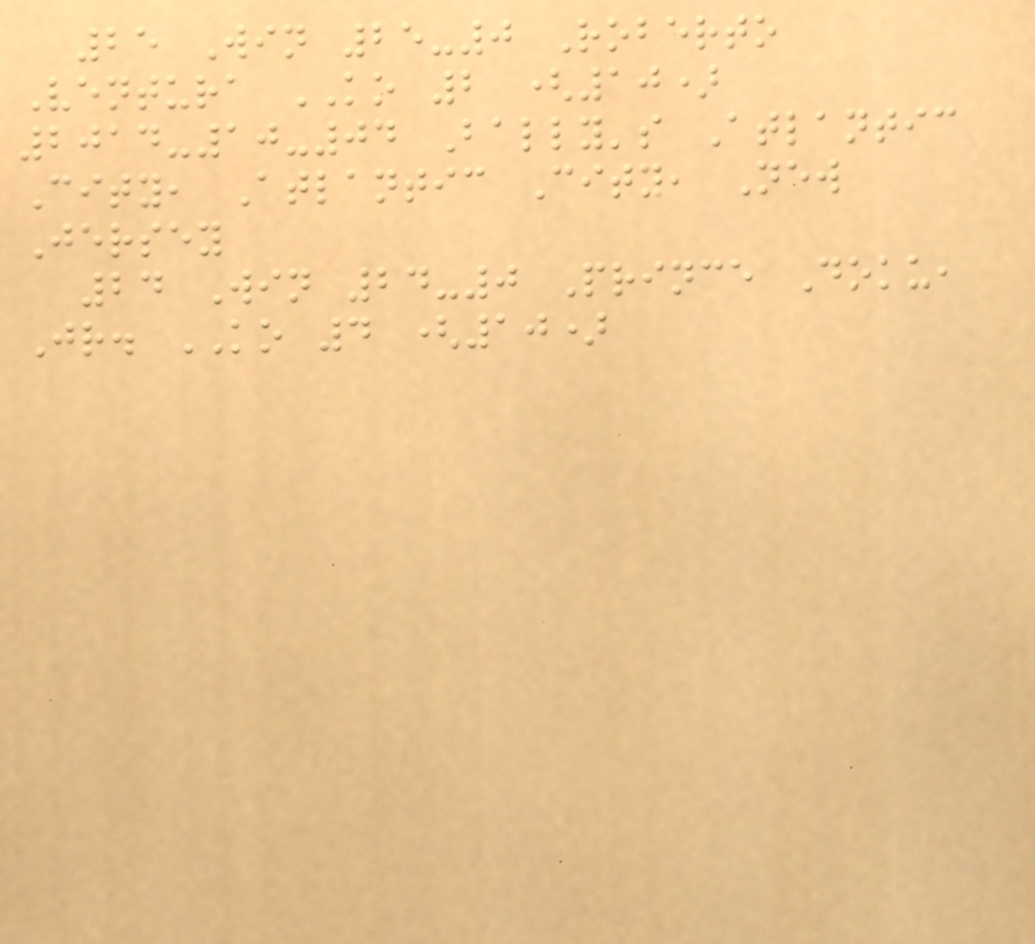25 Win 25-0 Roberto
Ventura KO 2 (10)
2014-10-04 Bally's Atlantic
City, Atlantic City, New
Jersey
24 Win 24-0 Prince Doku,
Jr. KO 4 (10)
